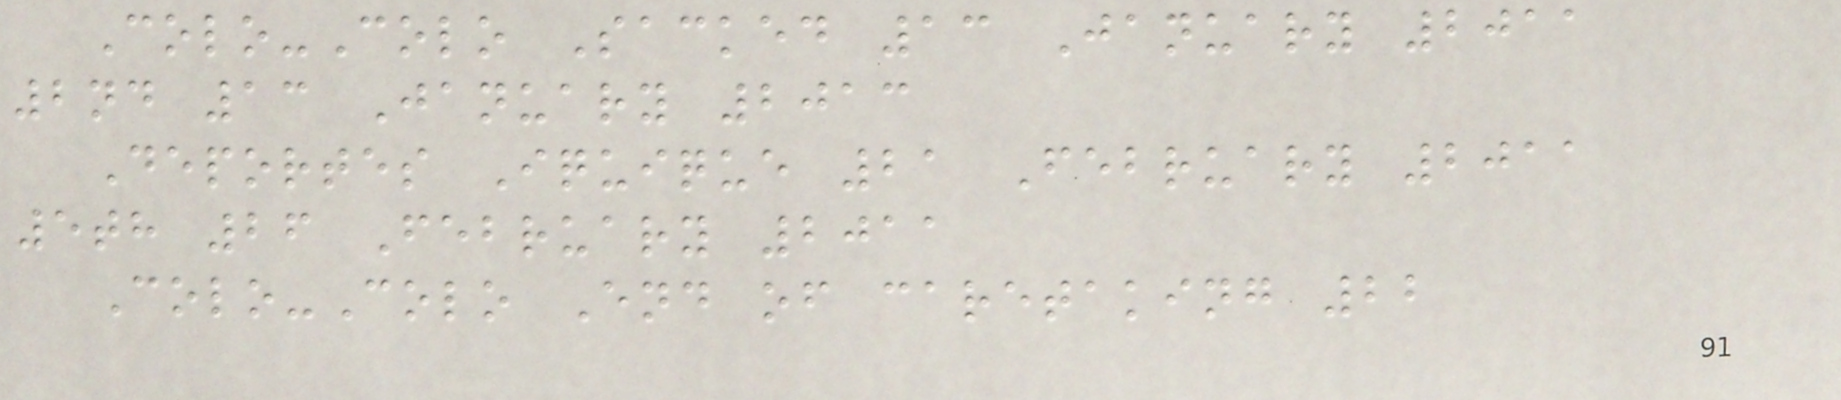Colo-Colo Sacked 13 January 2011
2nd 13 January 2013
Deportes Iquique 21 February 2011
5th 26 February 2011
Colo-Colo End of caretaking 22
